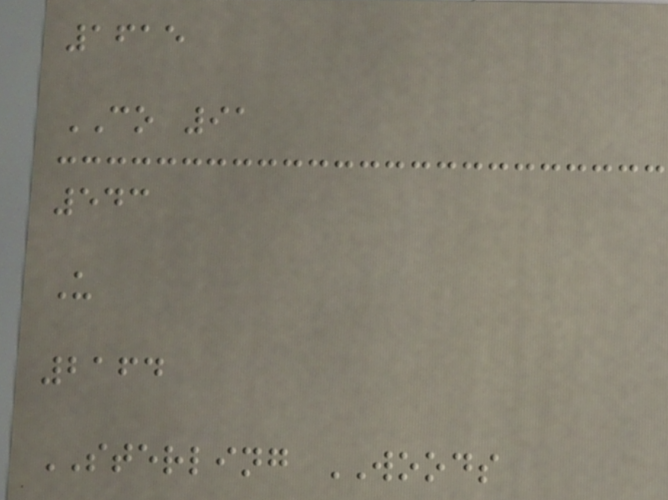1615
CO 91
543
U
2164
STERLING WOODS
